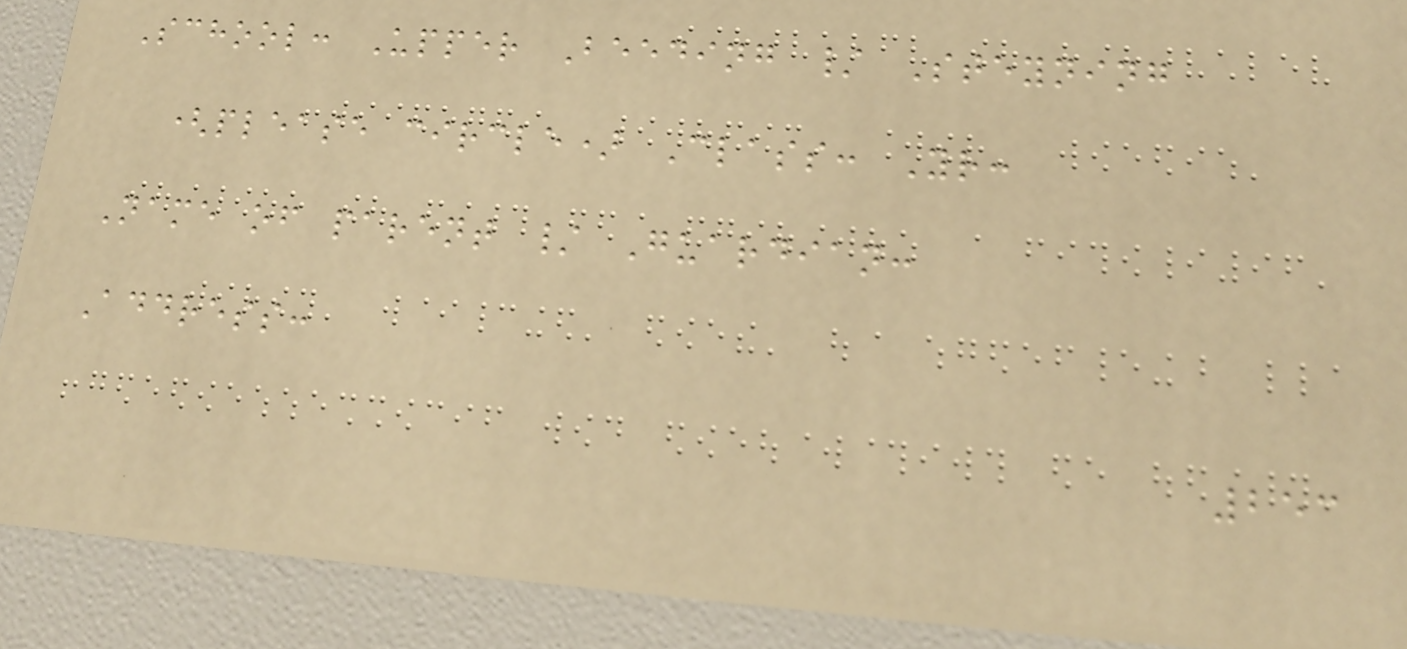School: Upper Beeding / Steyning
(please circle) Class: Yr:
Name of parent / Guardian:
Address:
253
